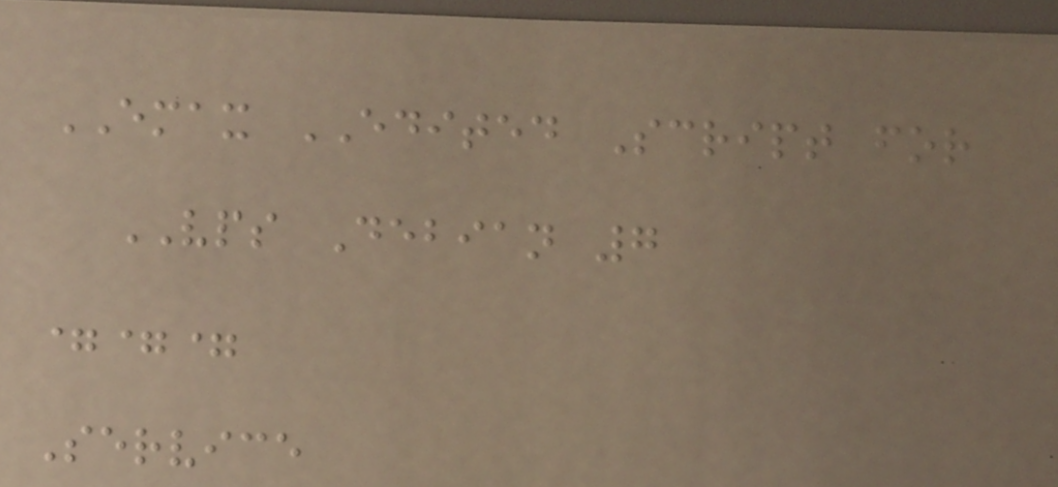EMAX EDITED Script for
VPS Debian 7
===
Service
